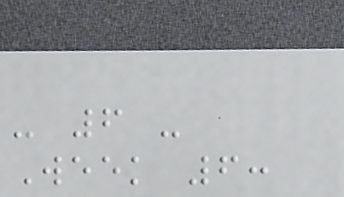- 6 -
Week 6:
